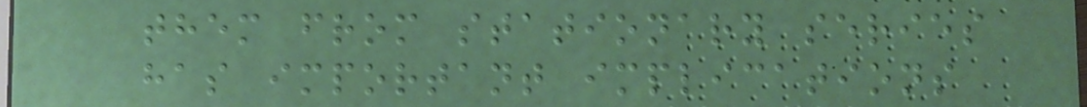them from stationary series
has important implications
